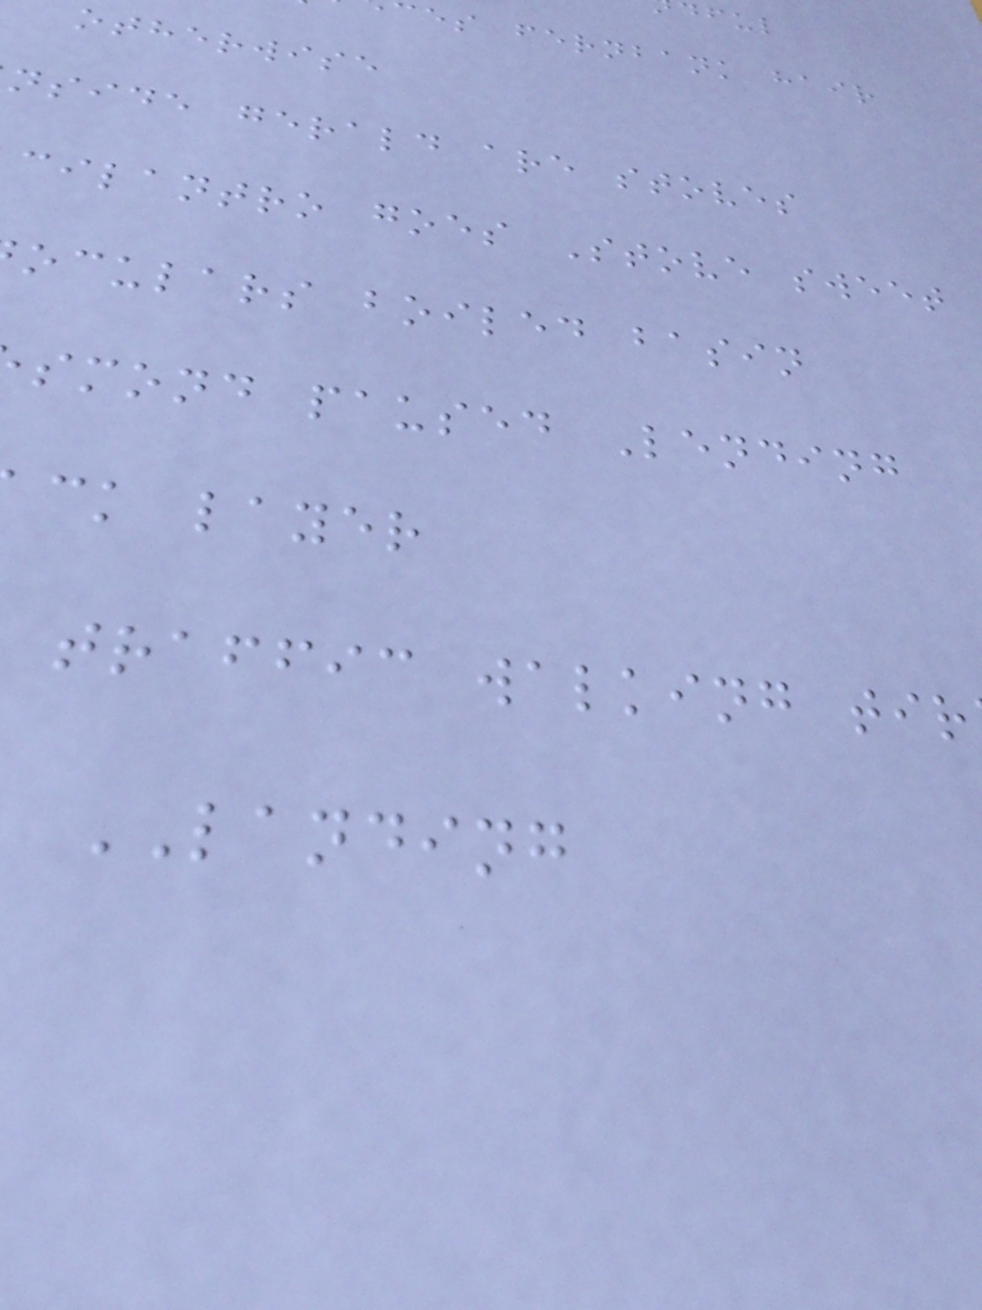es fernbank hair
otherwise
nside gerald are stoves
cilantro goes Stove sweet
oculars boiled basin
smond paused Lending
ck layer
traffic walking tir
LANDING
